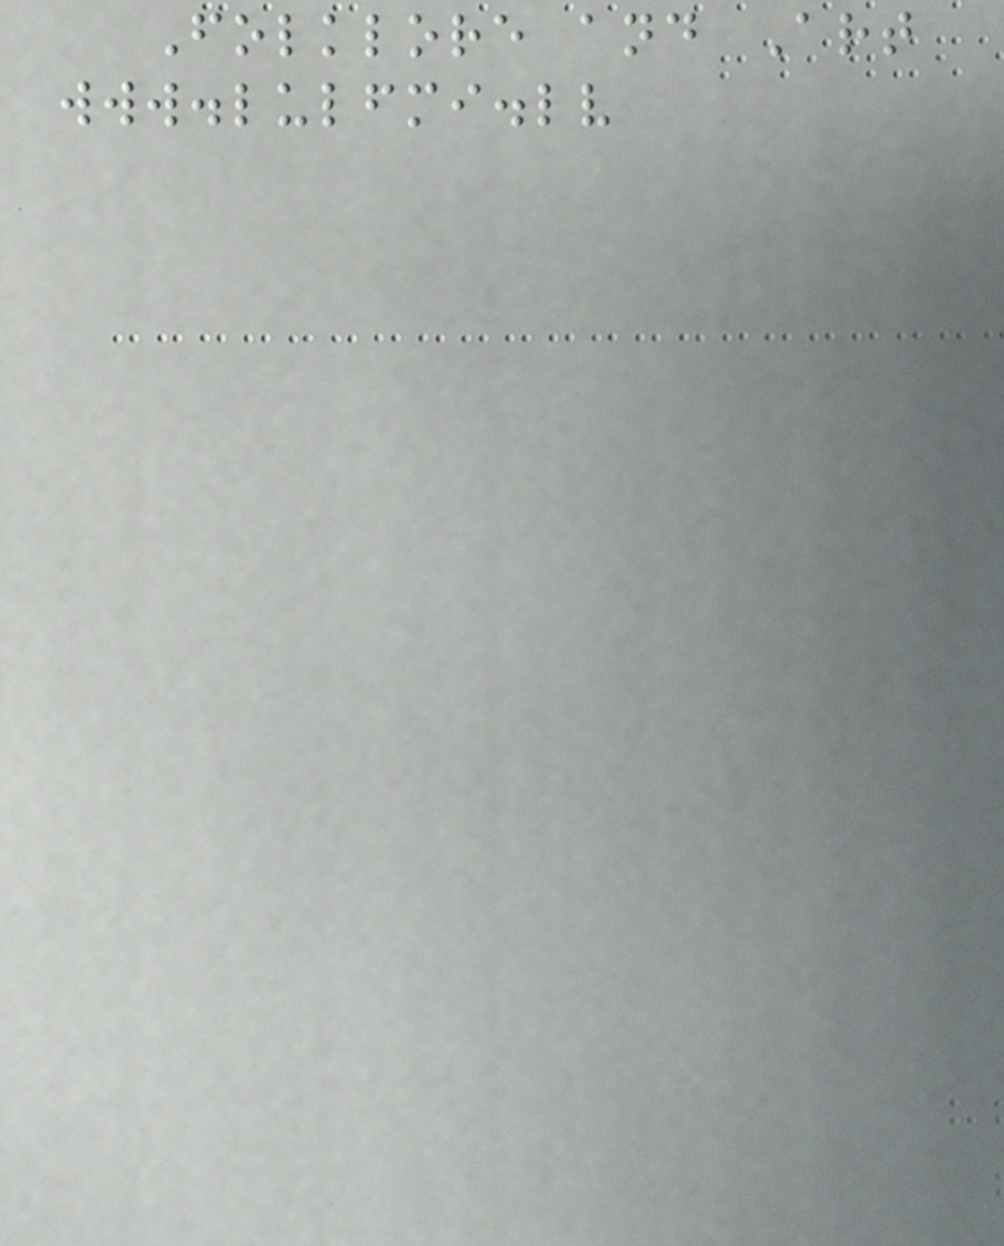Folklore and Art
www.lulfmi.lv
